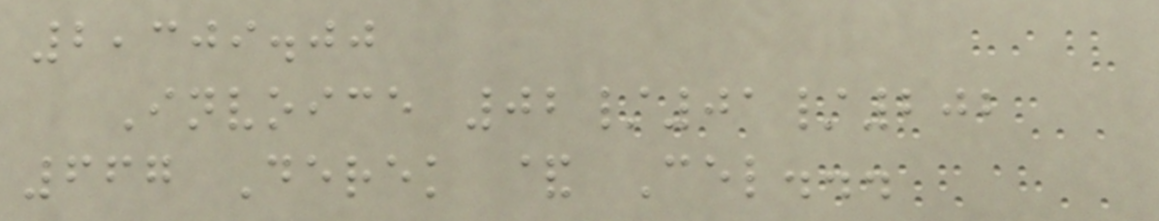2,309.00
Invoice 02/01/202
667 Derek & Cel...
